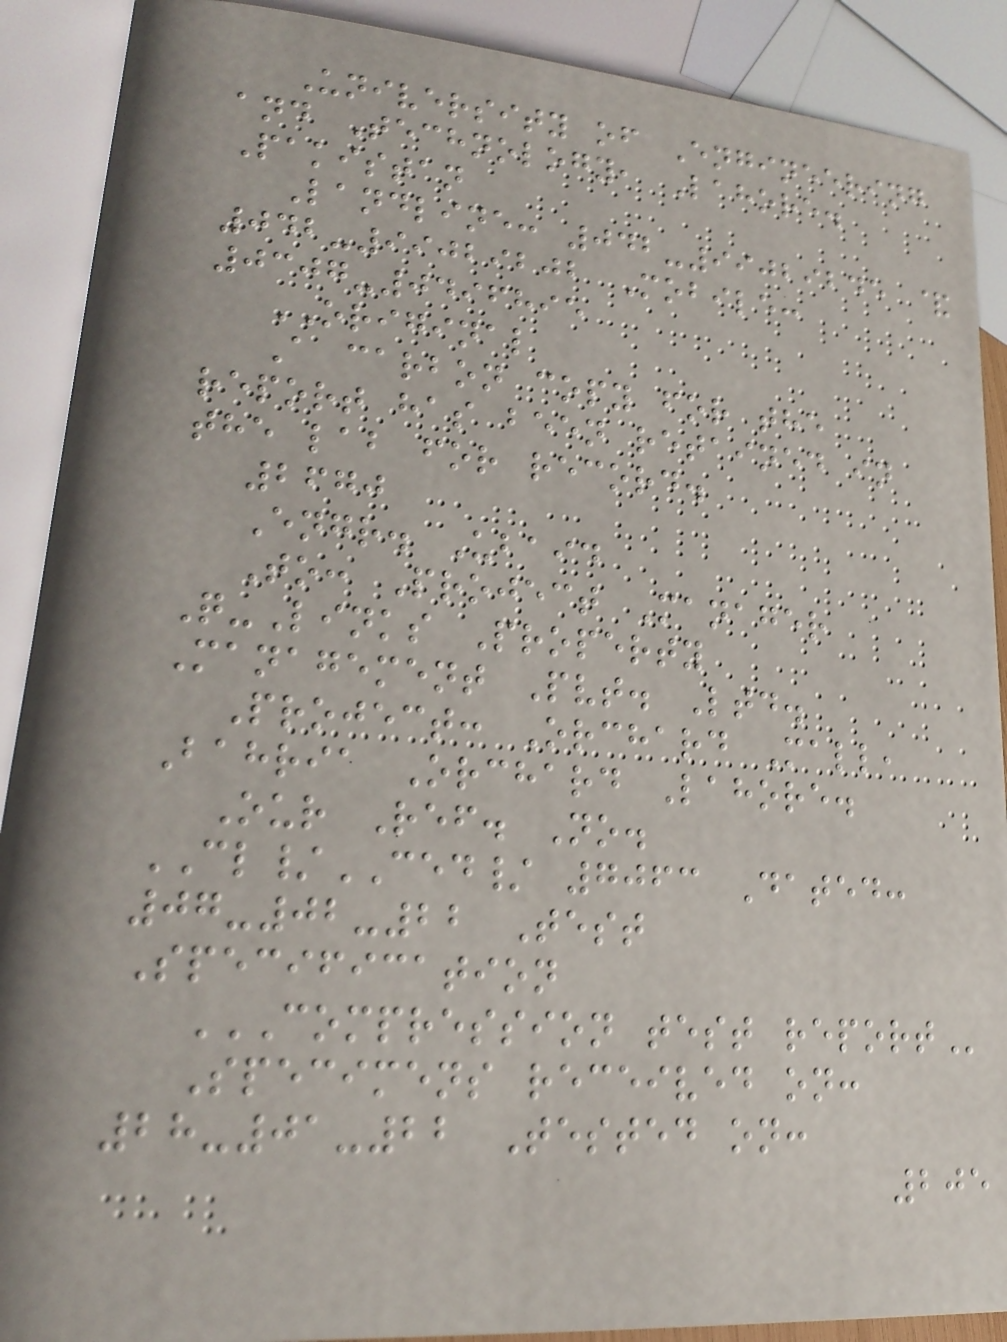University of Engineering
and Technology, Lahore.
Pakistan
Landline: 042-99029245 &
042-99029202 Mobile:
0307-0496895
ORIGINAL
A carbon copy for the
report has been retained in
the lab for record.
2670
Engr. Ubaid
To: Project Manager
Q-Links Property
Management Pvt. Ltd.
Project: Orchard Mall,
Bahria Orchard Lahore.
Our Ref. No.
CL/CED/ 7063 Dated:
07-02-22 Test
Specification
COMPRESSION TEST REPORT
Specimens received on:
28-01-22 Tested on:
205
